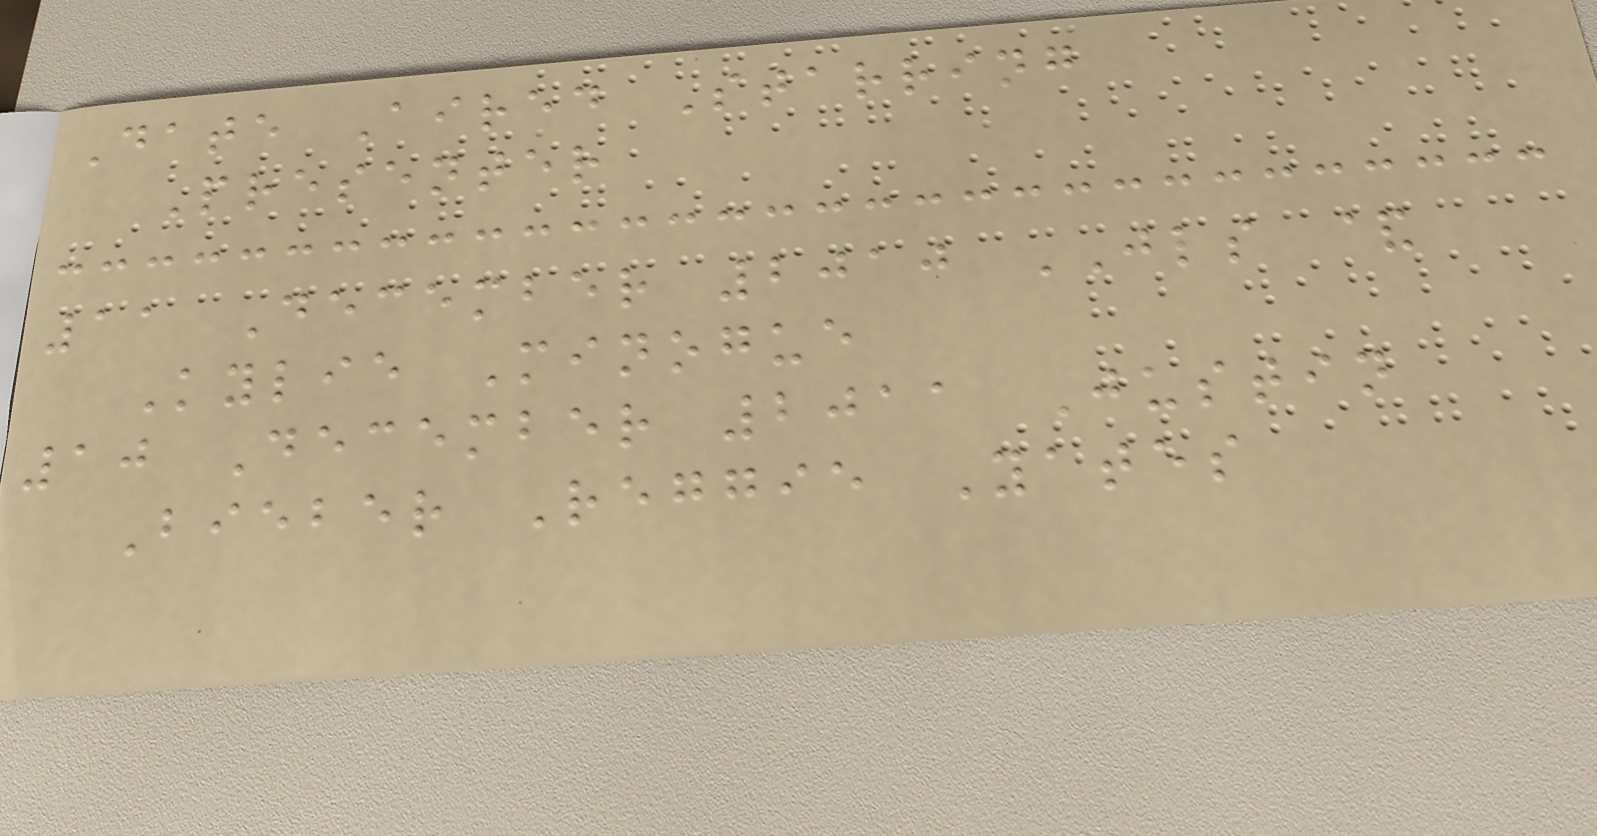Date Aired Starring
Presenter
11 December 2010 JLS &
Kylie Minogue
10 December 2011 Justin
Bieber Reggie Yates
